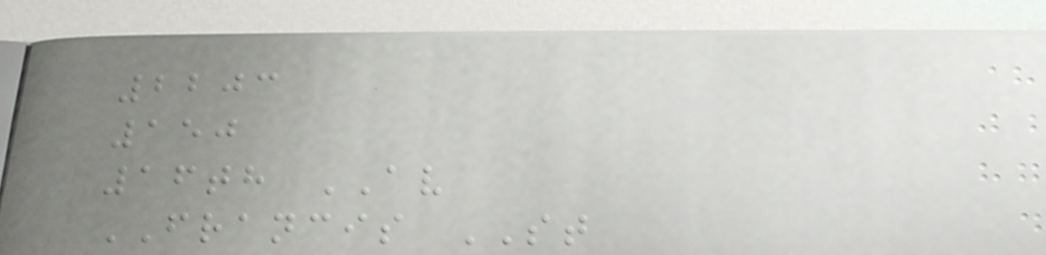2203
150
16th AV
FRANCIS ST
